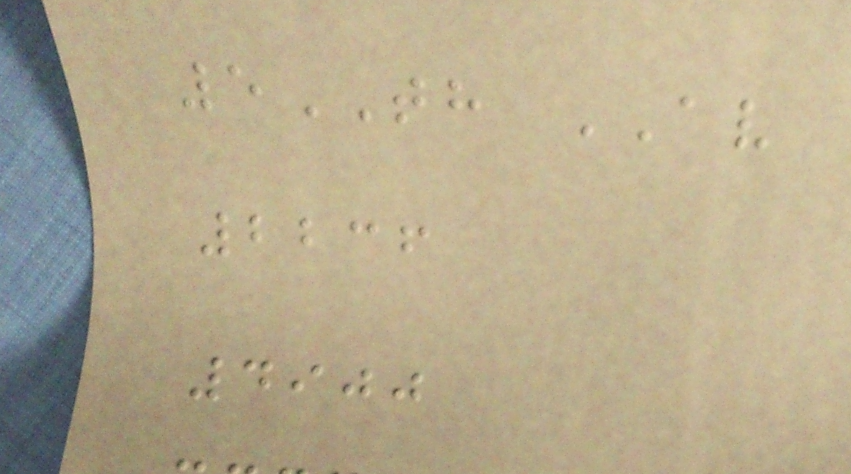5TH AV
2236
4900
